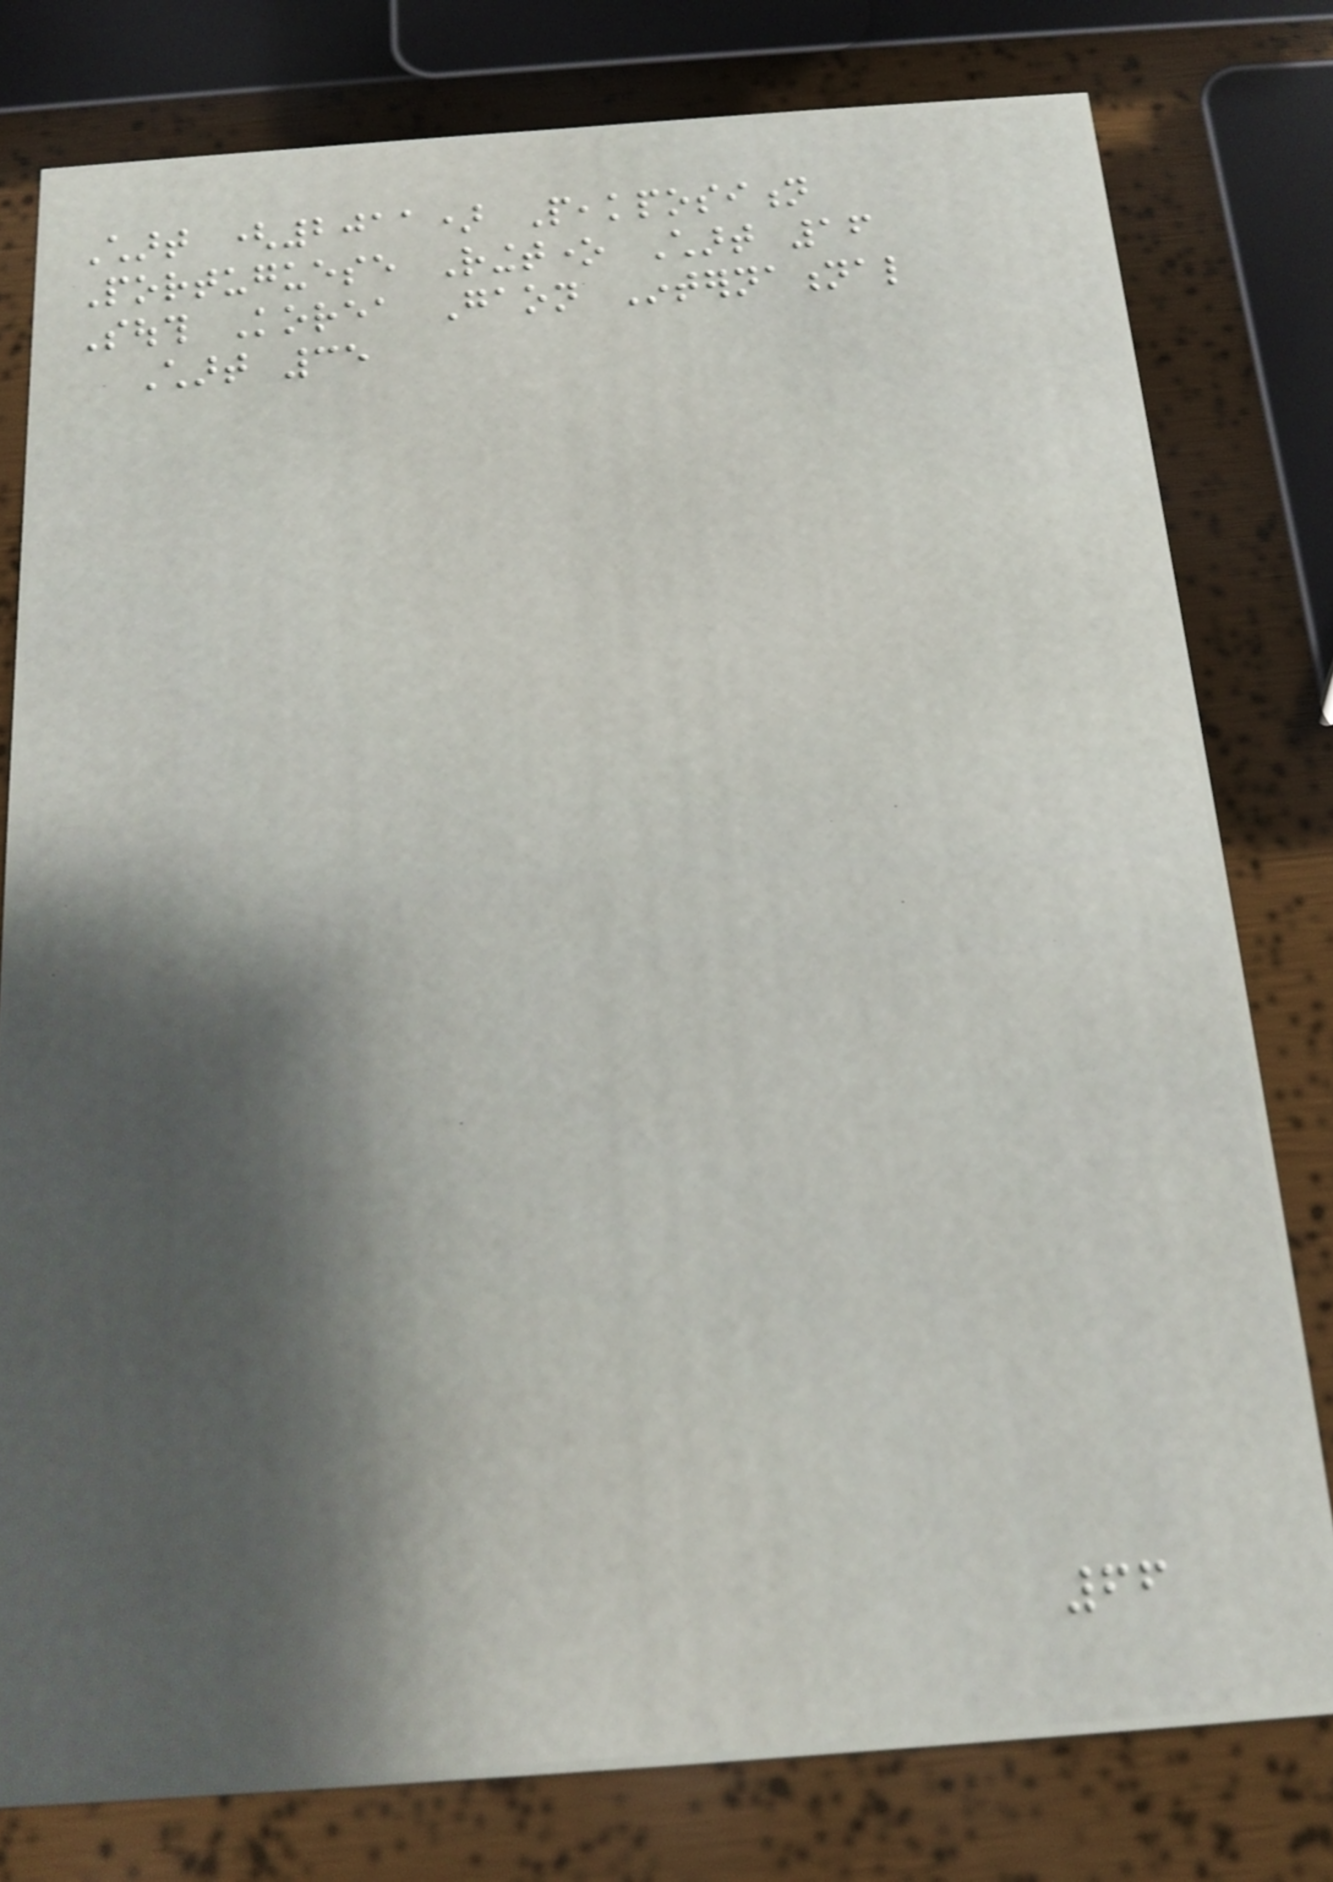Chart (2011) Peakposition
Portuguese Ringtone Chart 16
South Korea Gaon International
Chart 35
66
